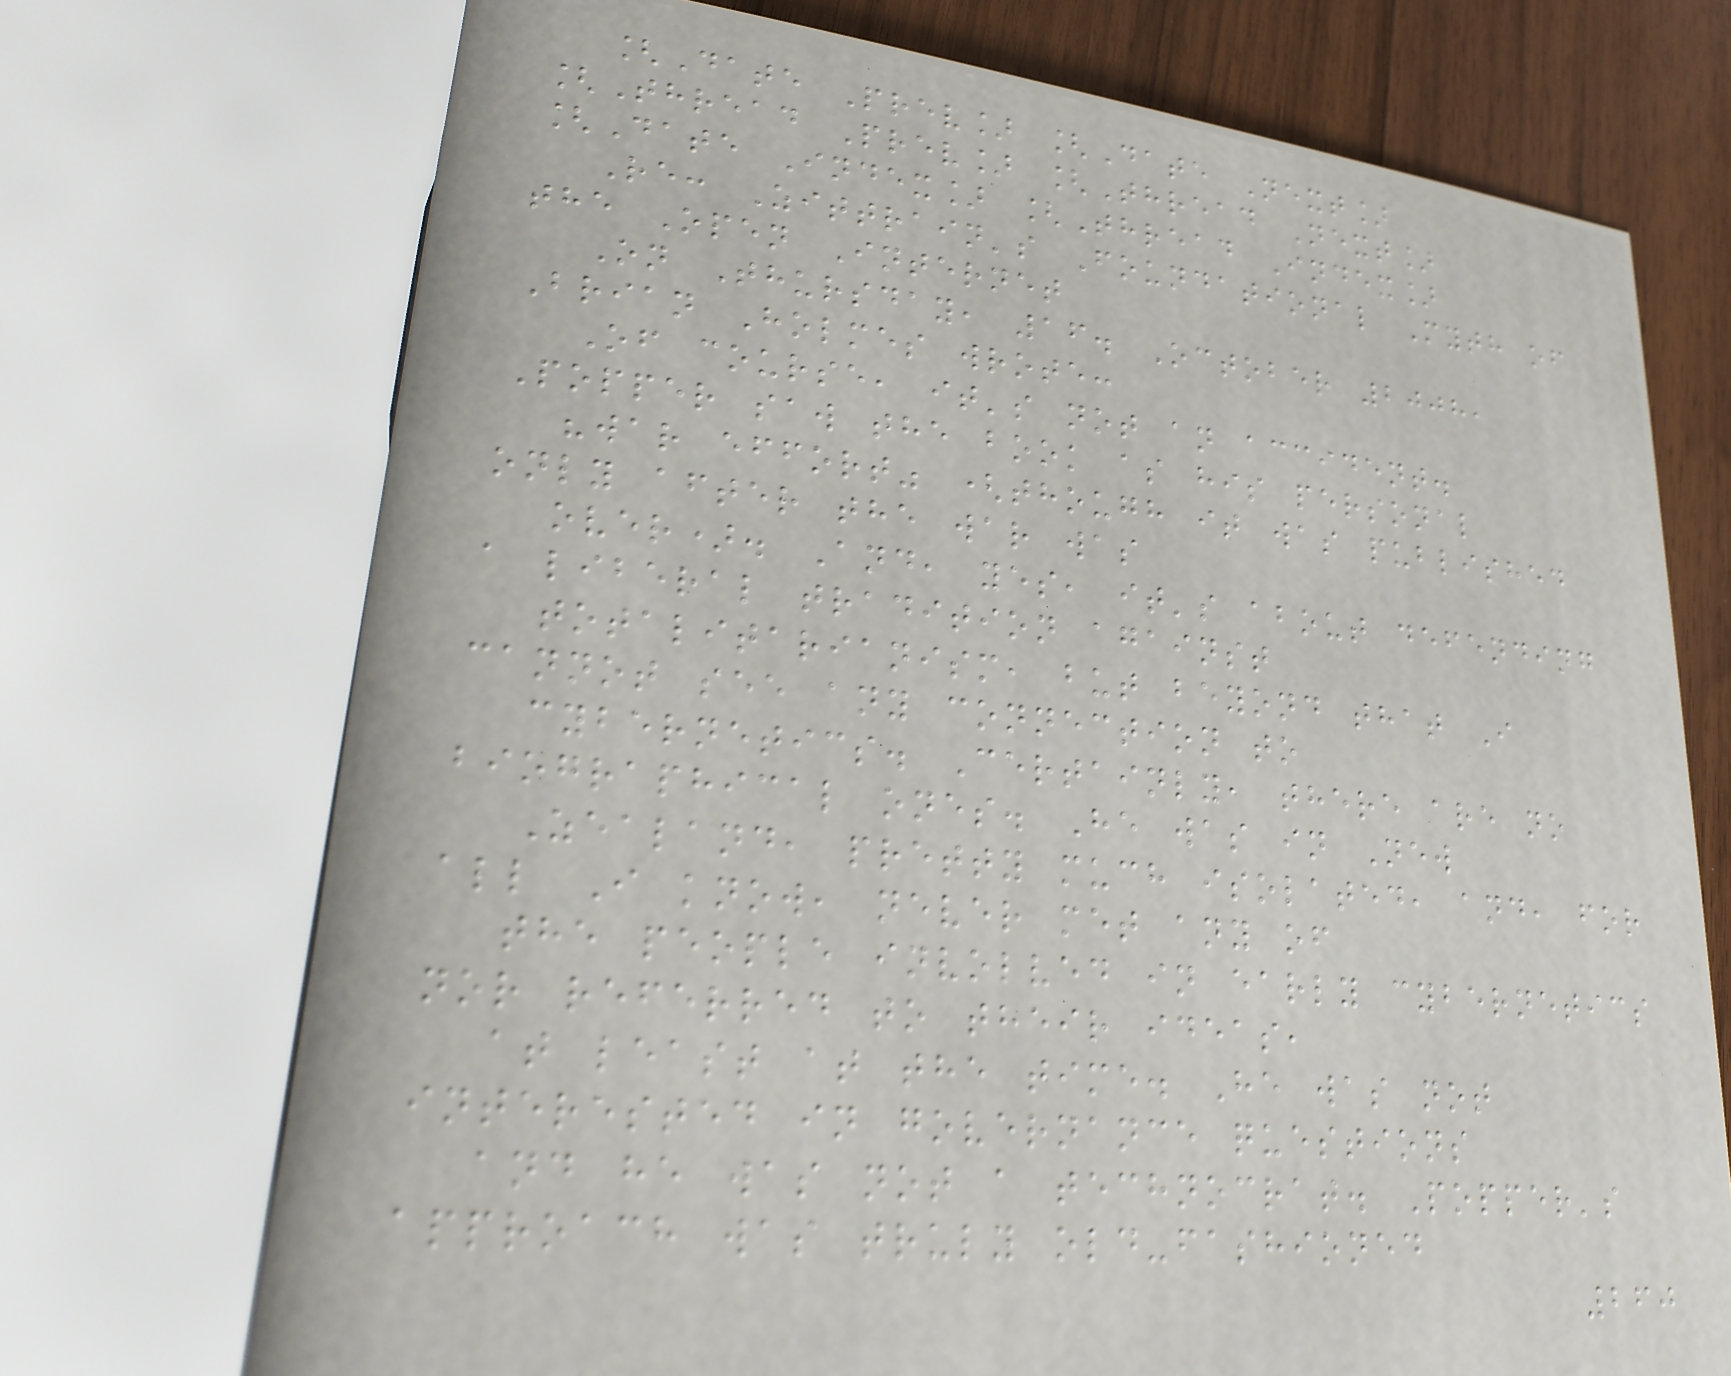[Date Prev] [Date Next]
[Thread Prev] [Thread Next]
[Date Index] [Thread Index]
Re: Zittrain's Foundational Myth of
the Open Internet
On Thursday, 16. October 2008,
Brian Holmes wrote:
Of course, it's not an accident.
Popper saw the book as his personal
"war effort" (though it was published
only after the war was
over). And, yes, it's about defending
a liberal tradition against
totalitarianism, but beyond that I
cannot see any connection to
cybernetics. Certainly, there are no
biographical ones. He was in New
Zealand, pretty much isolated, and, for
all I know, never met any of
the people involved in early cybernetics
nor referred to their ideas,
at least at the time. He was not
interested in governance questions
and he was not a technocrat. Popper's
approach was truly old-fashioned
260
